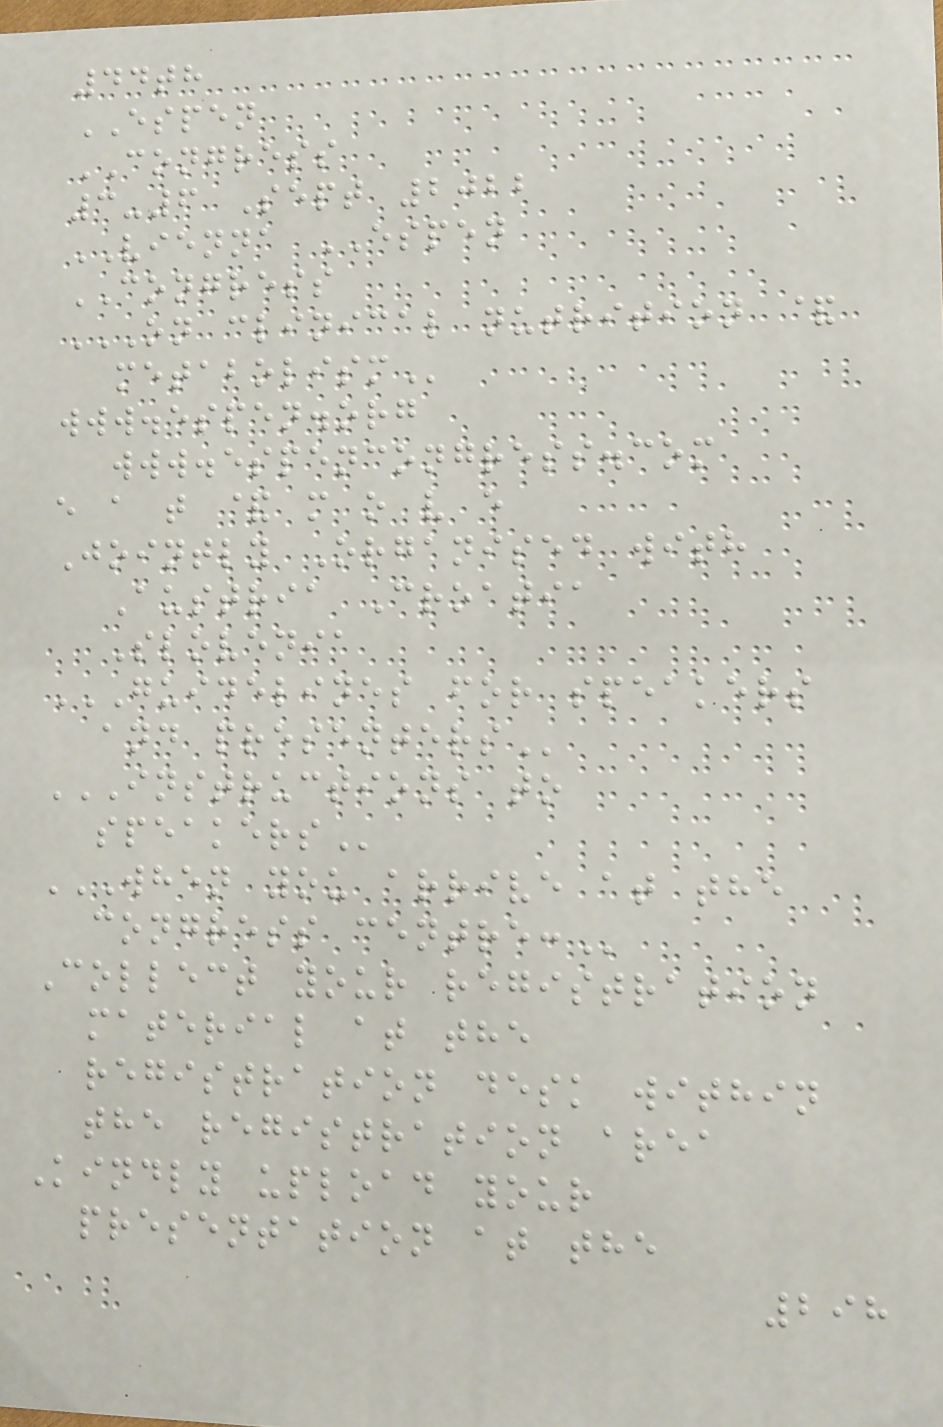44th
ESPEN
CONGRESS
3-6 Sept 2022
VIENNA ESPEN
CONGRESS
ON CLINICAL NUTRITION &
METABOLISM
www.espen.org
www.espencongress.com
e a t & m o v e
Jointly Organised with
Austria Croatia
Slovenia
GUIDELINES FOR SPEAKERS
AND PRESENTERS
INSTRUCTIONS TO
SPEAKERS
WHEN YOU ARRIVE AT THE
CONGRESS CENTRE:
Collect your registration
material at the
registration desk within
the registration area
Kindly upload your
presentation at the
298
